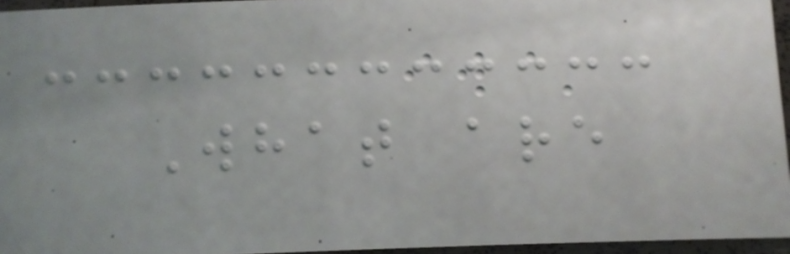What are
